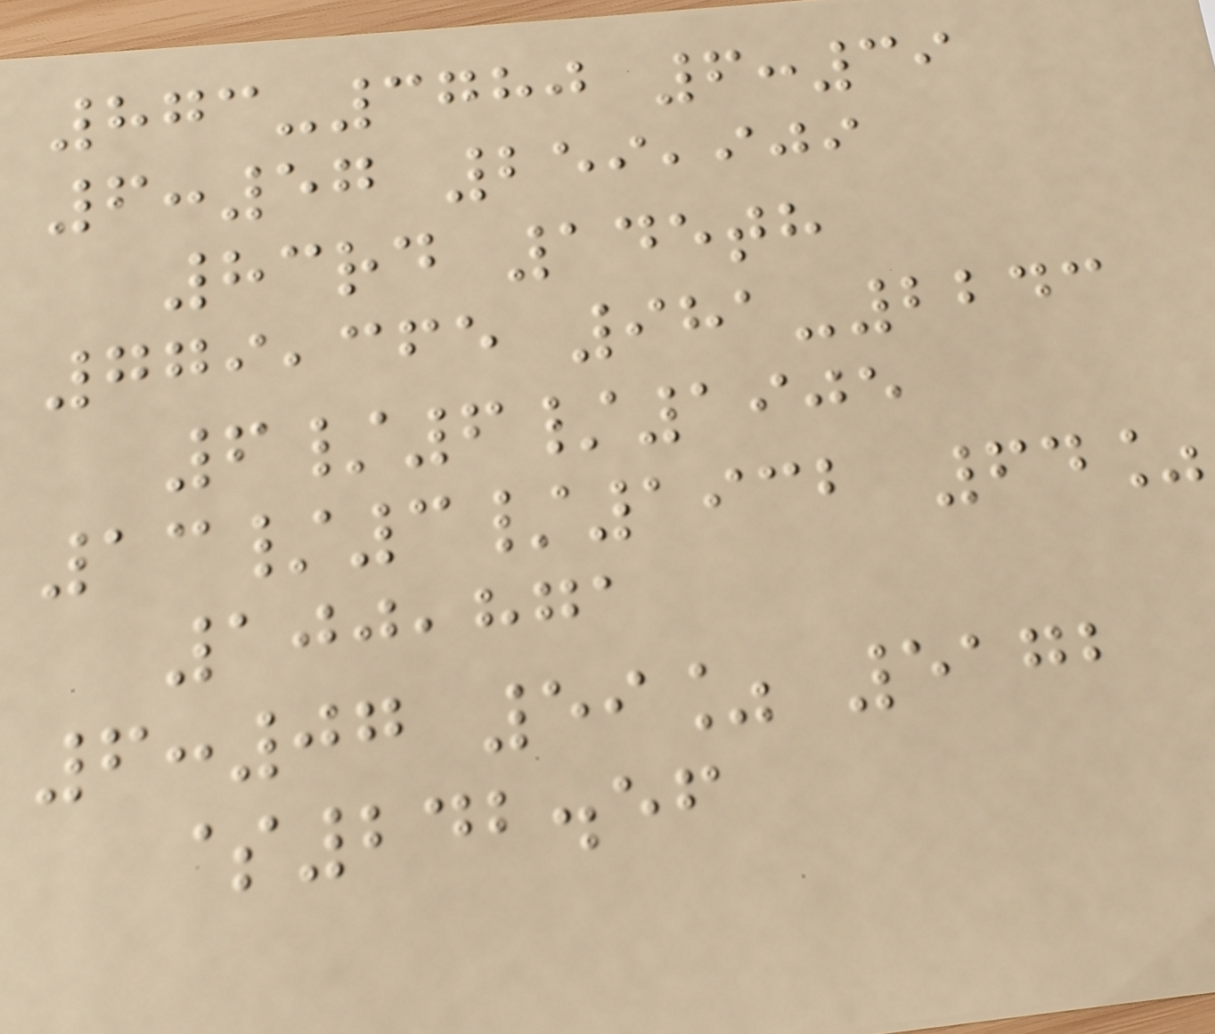873-3780 6:39
6:57 259,909
83rd 145th
779,365 981-2243
6/6/1905
13/3/1932 64%
100,871
6:07 59% 5172
$242.56
